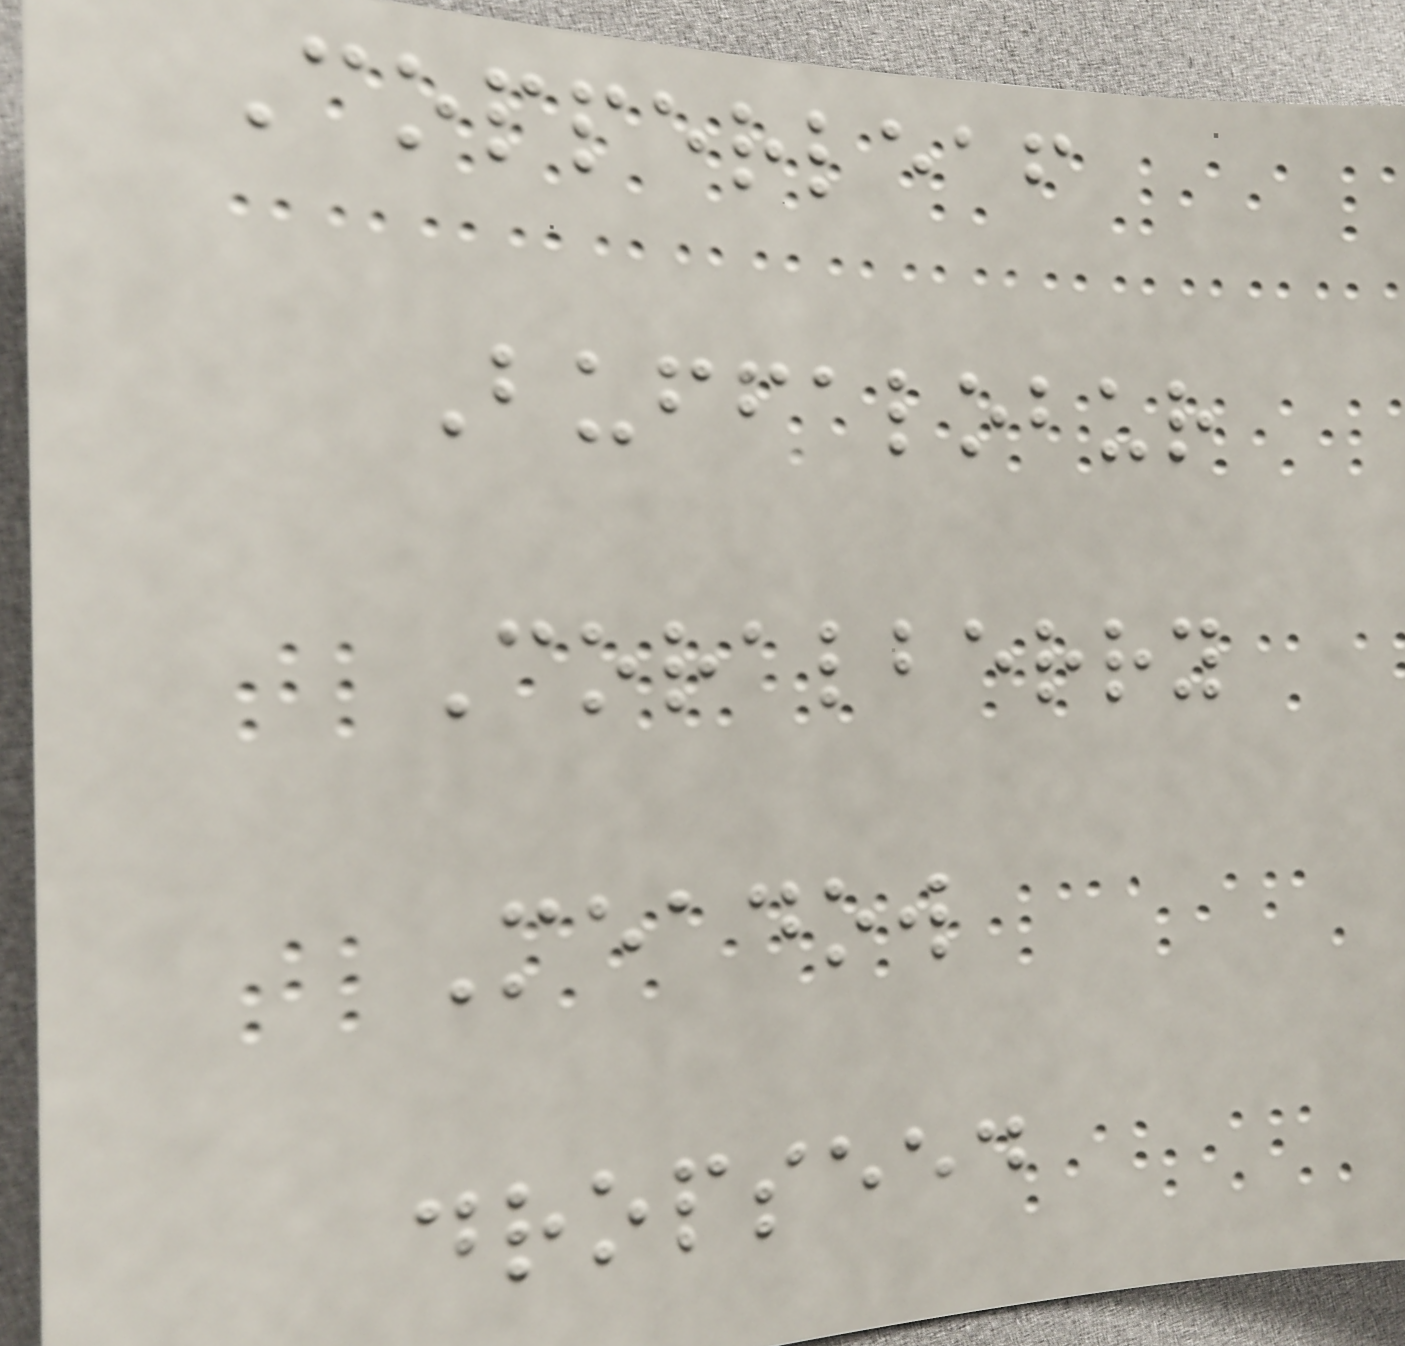Copperleaf
Buffalobur
Coralberry
Meadow
dropseed
